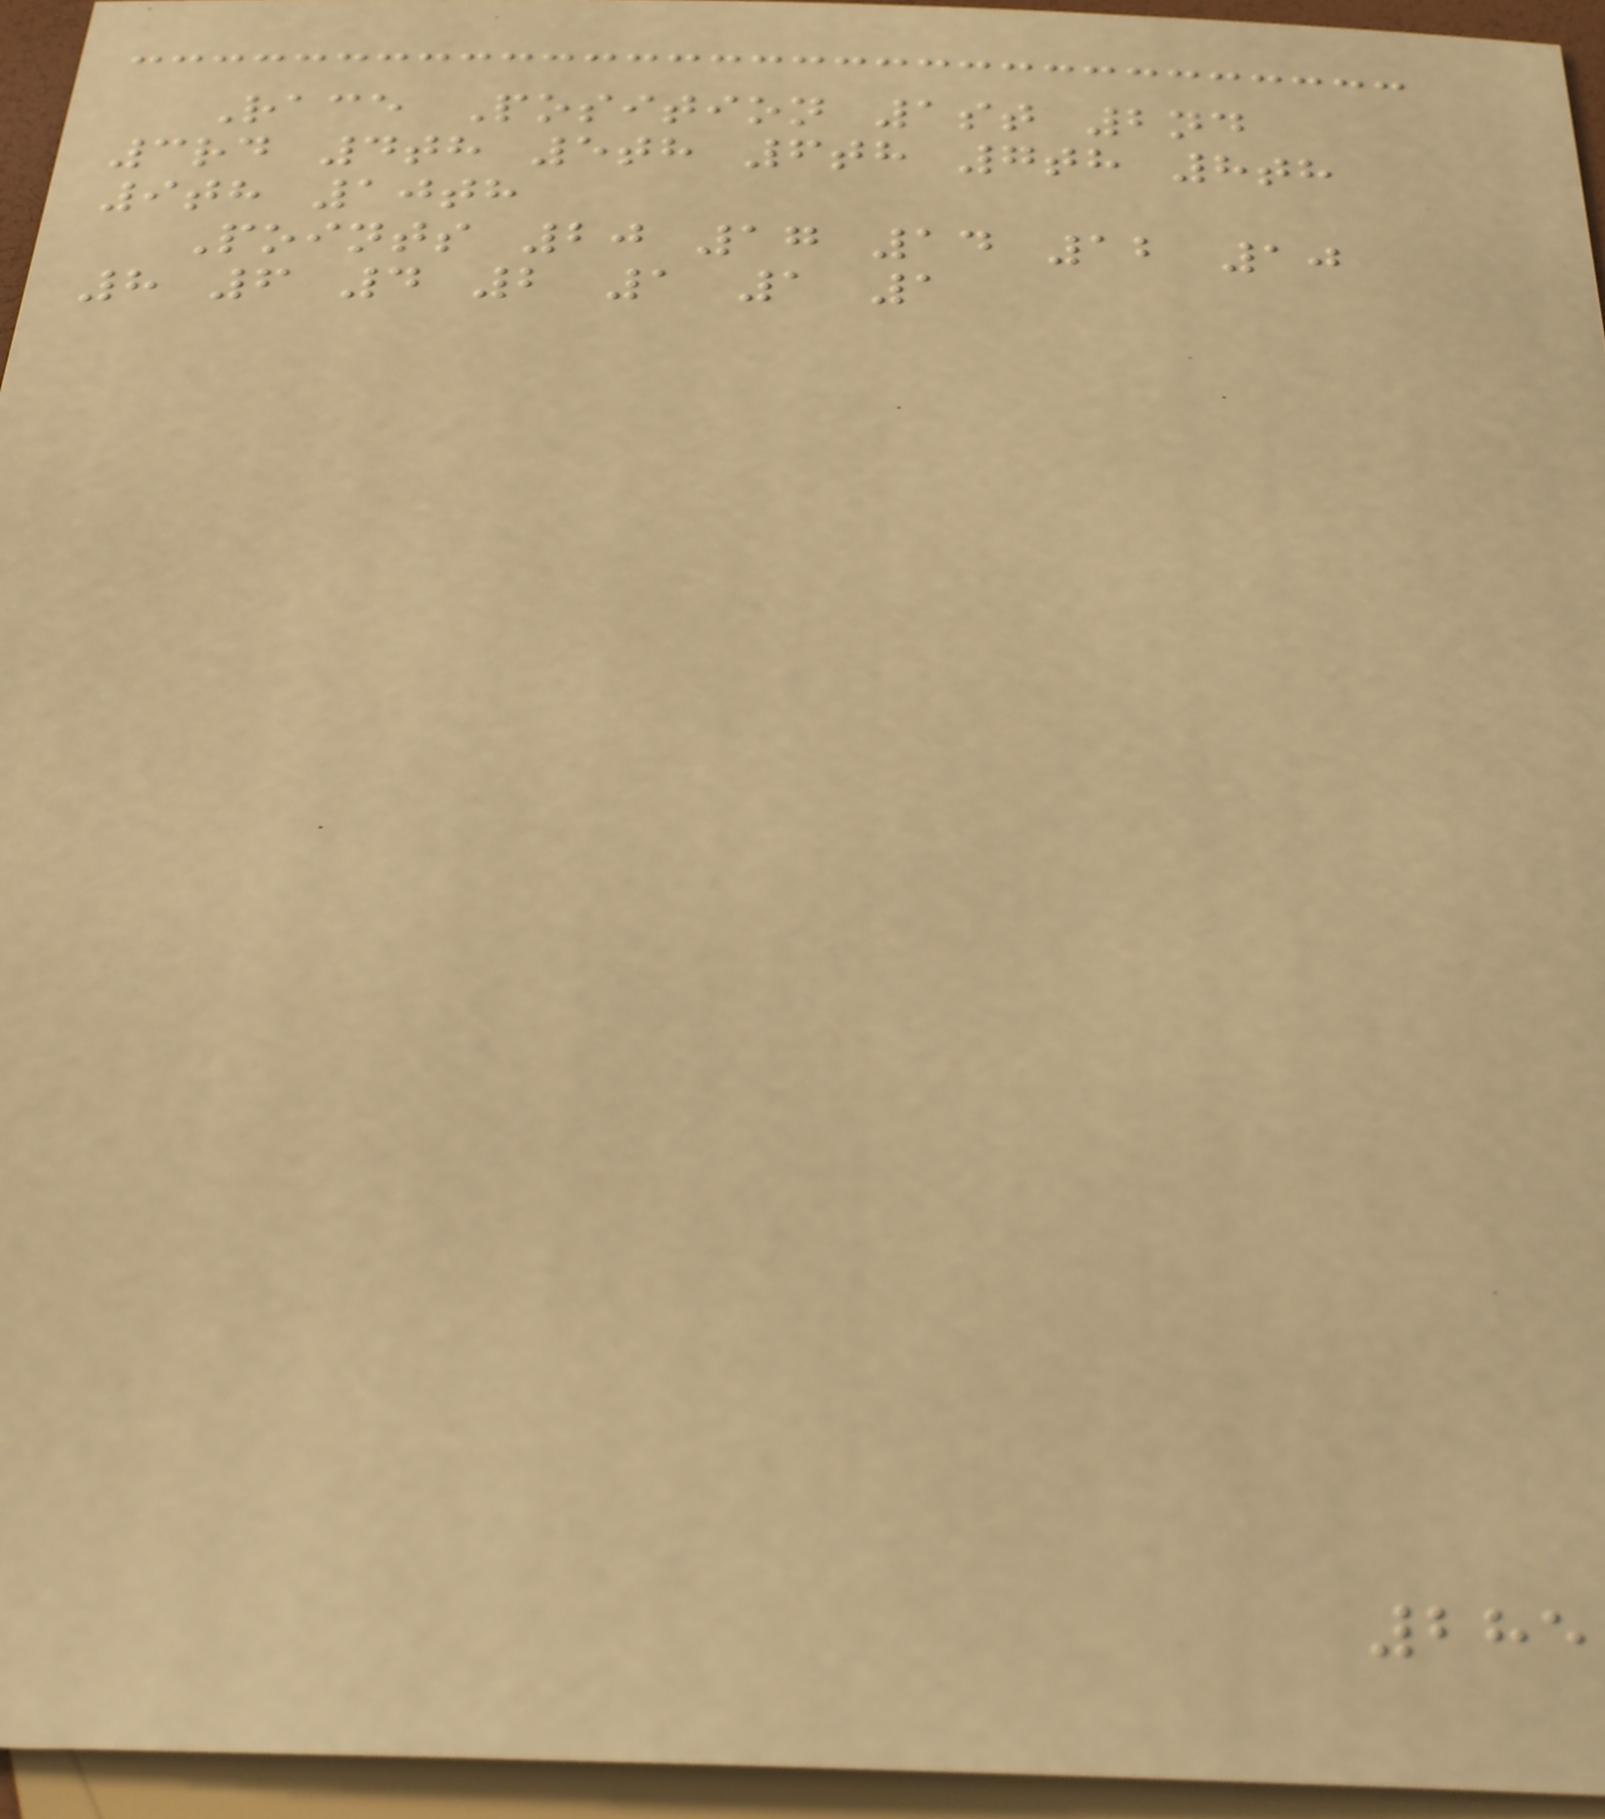Race Position 1st 2nd
3rd 4th 5th 6th 7th 8th
9th 10th
Points 20 17 14 12 10
8 6 4 2 1 1 1
285
